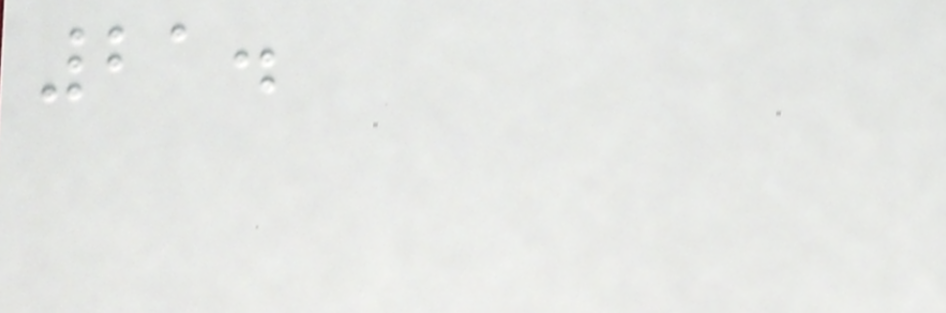21.
